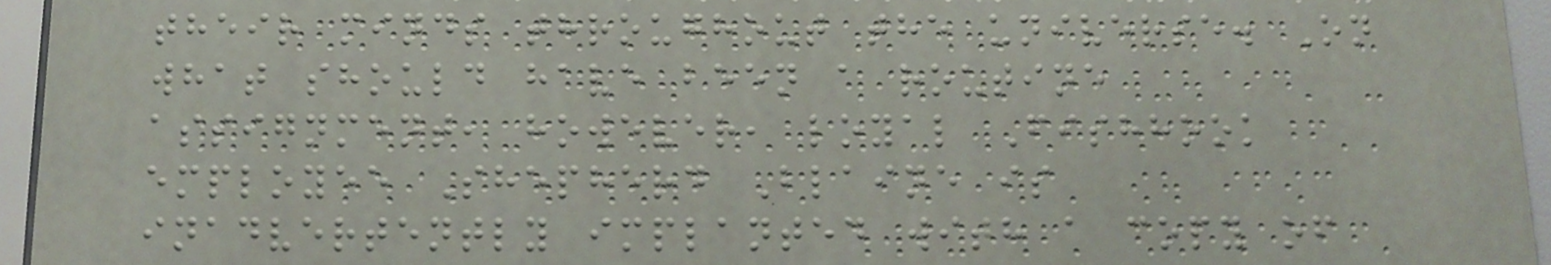their minds throughout the universe. On
what should have been a routine
assignment, however, loyal Fishhook
employee Shepherd Blaine is
inadvertently implanted with a copy of
